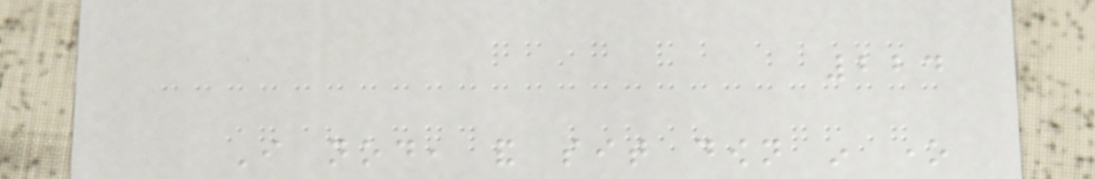224
I nod, and sit down in one
